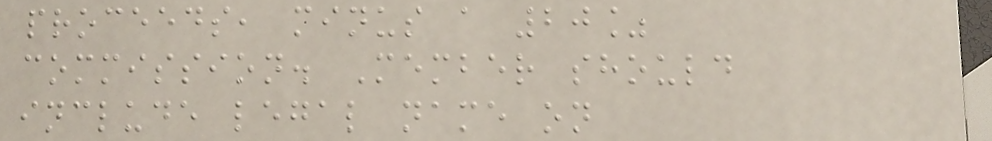proceeds, minus a 20%
commission. Member should
include legal name on
